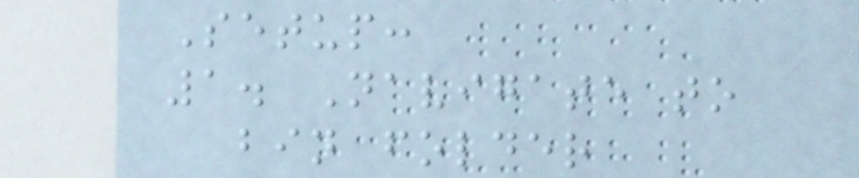Setup:
1. Navigate to
bin folder
